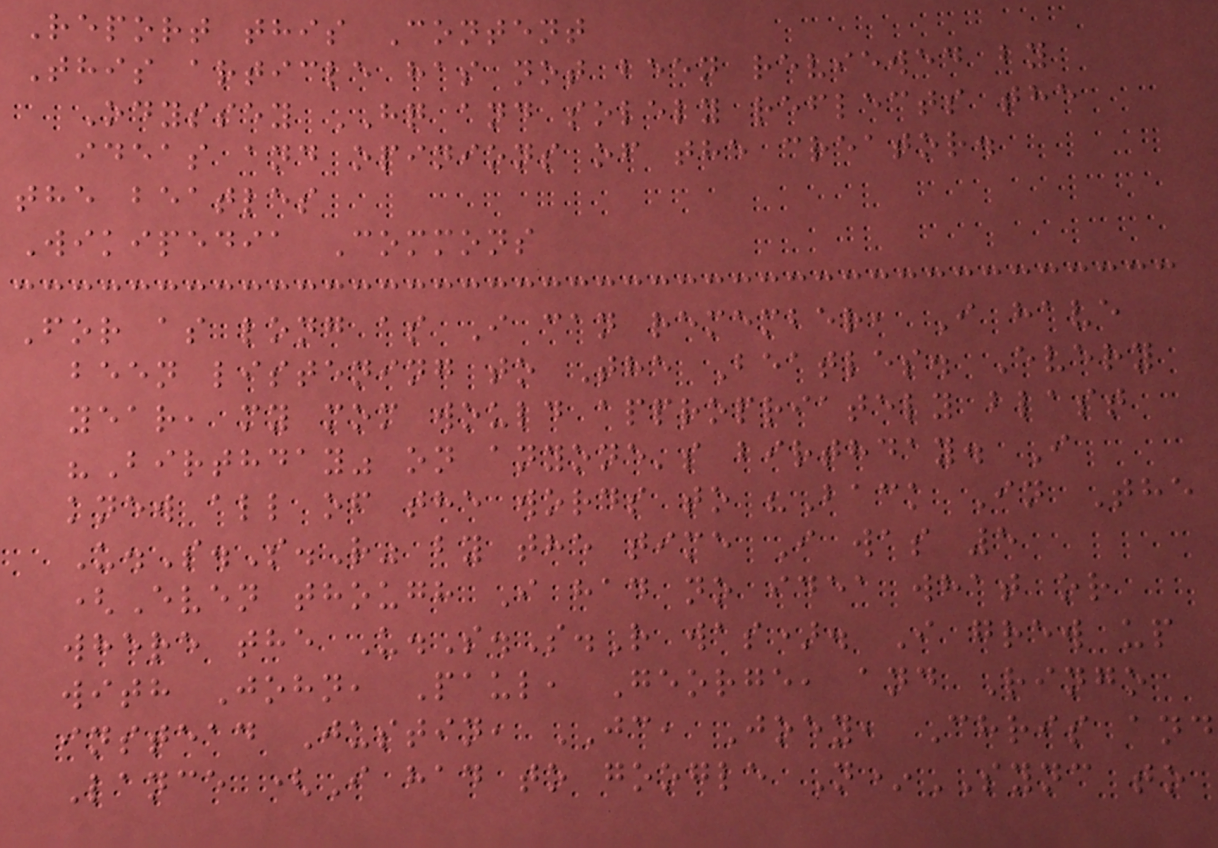Report this Content
This article has not been reviewed by
Odyssey HQ and solely reflects the
ideas and opinions of the creator.
the beatles
Wikipedia Commons
For as long as I can remember, I have
been listening to The Beatles. Every
year, my mom would appropriately blast
"Birthday" on anyone's birthday. I
knew all of the words to "Back In The
U.S.S.R" by the time I was 5
(Even though I had no idea what or
where the U.S.S.R was). I grew up
with John, Paul, George, and Ringo
instead Justin, JC, Joey, Chris and
Lance (I had to google N*SYNC to
